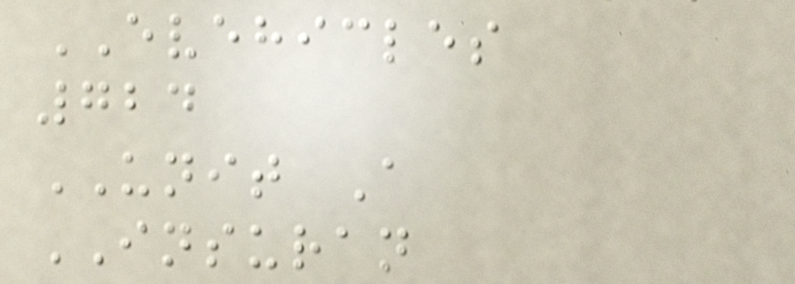EVEHICLES
724
UNIT A
INSURAN
